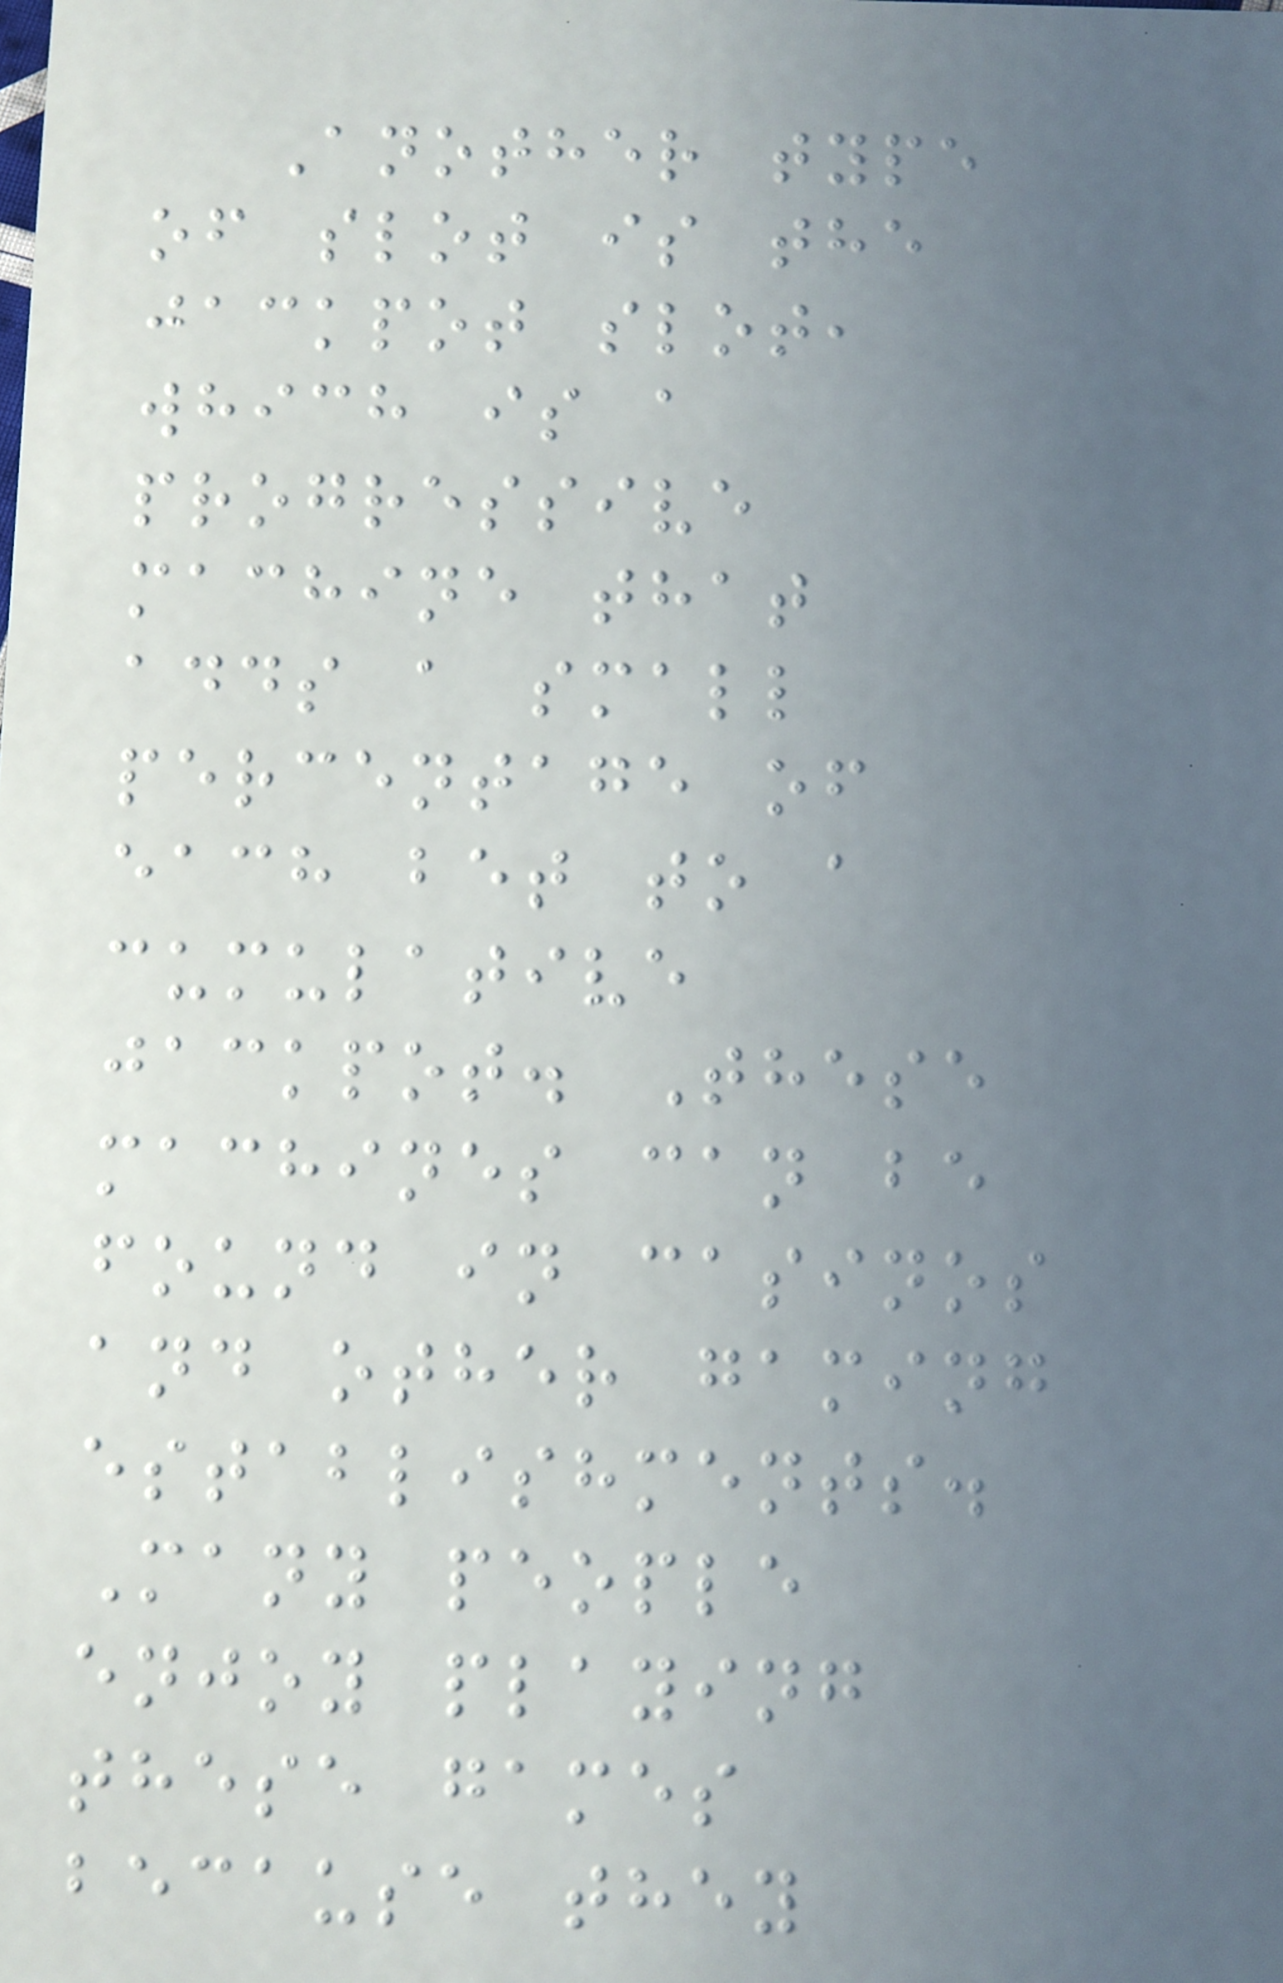Another type
of slot is the
jackpot slot,
which is a
progressive
machine that
adds a small
percentage of
each bet to a
cumulative
jackpot. These
machines can be
found in casinos
and other gaming
establishments.
Many people
enjoy playing
these games
because they
